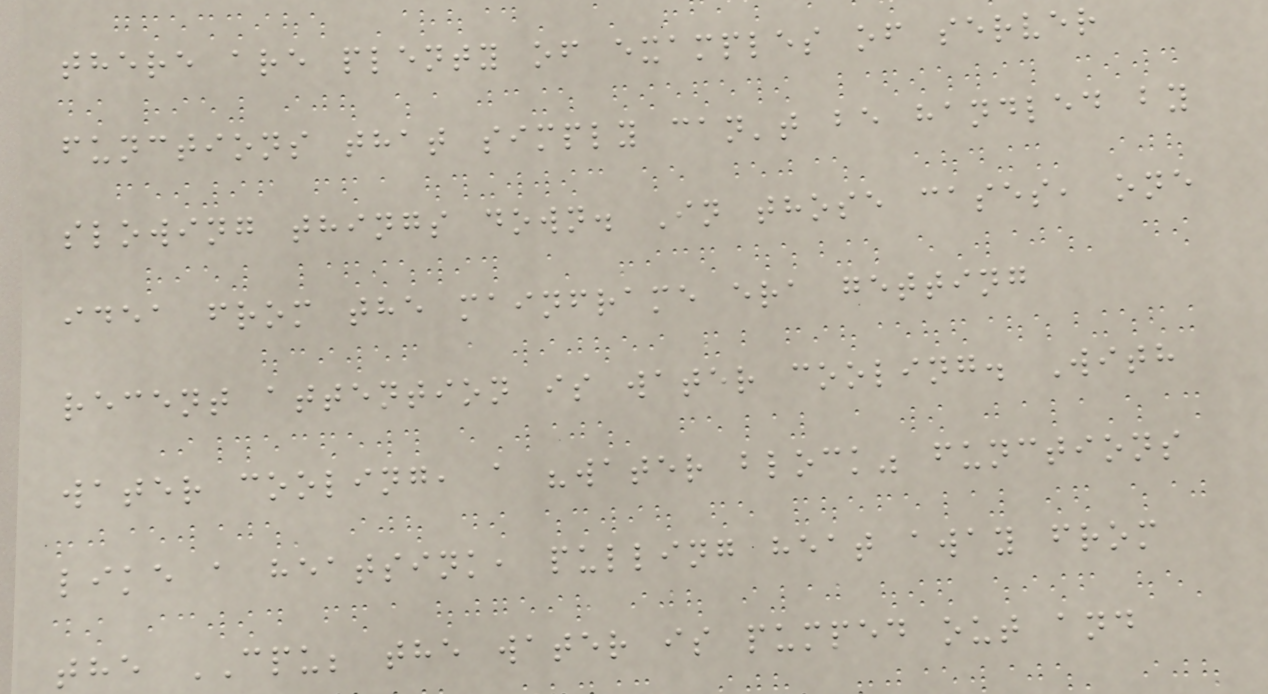there are plenty of examples of server
functions that simply can't be handled by
slowing things down. In those cases, one
idea from the mainframe era getting
recent attention is water cooling. With
water cooling, a "water block" functions
like a heatsink, pulling heat away from
the CPU; the water is pumped out and
